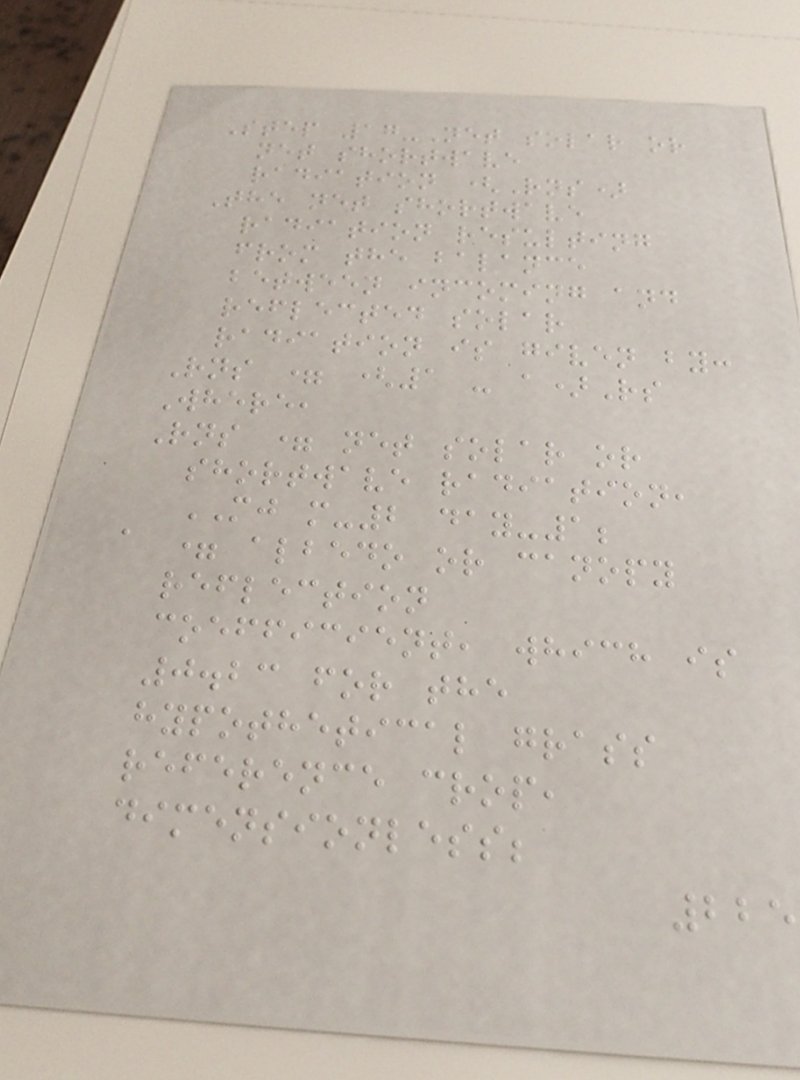Step 17-Net solar or
net shortwave
radiation (Rns)
The net shortwave
radiation resulting
from the balance
between incoming and
reflected solar
radiation is given by:
Rns = (1 - a)Rs
Where,
Rns = net solar or
shortwave radiation,
MJ m-2 day-1;
a = albedo or canopy
reflection
coefficient, which is
0.23 for the
hypothetical grass
reference crop,
dimensionless;
225
